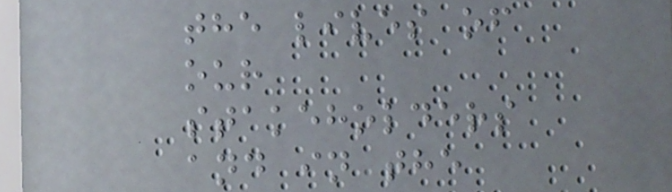the lives of
our
stakeholders
and in the
